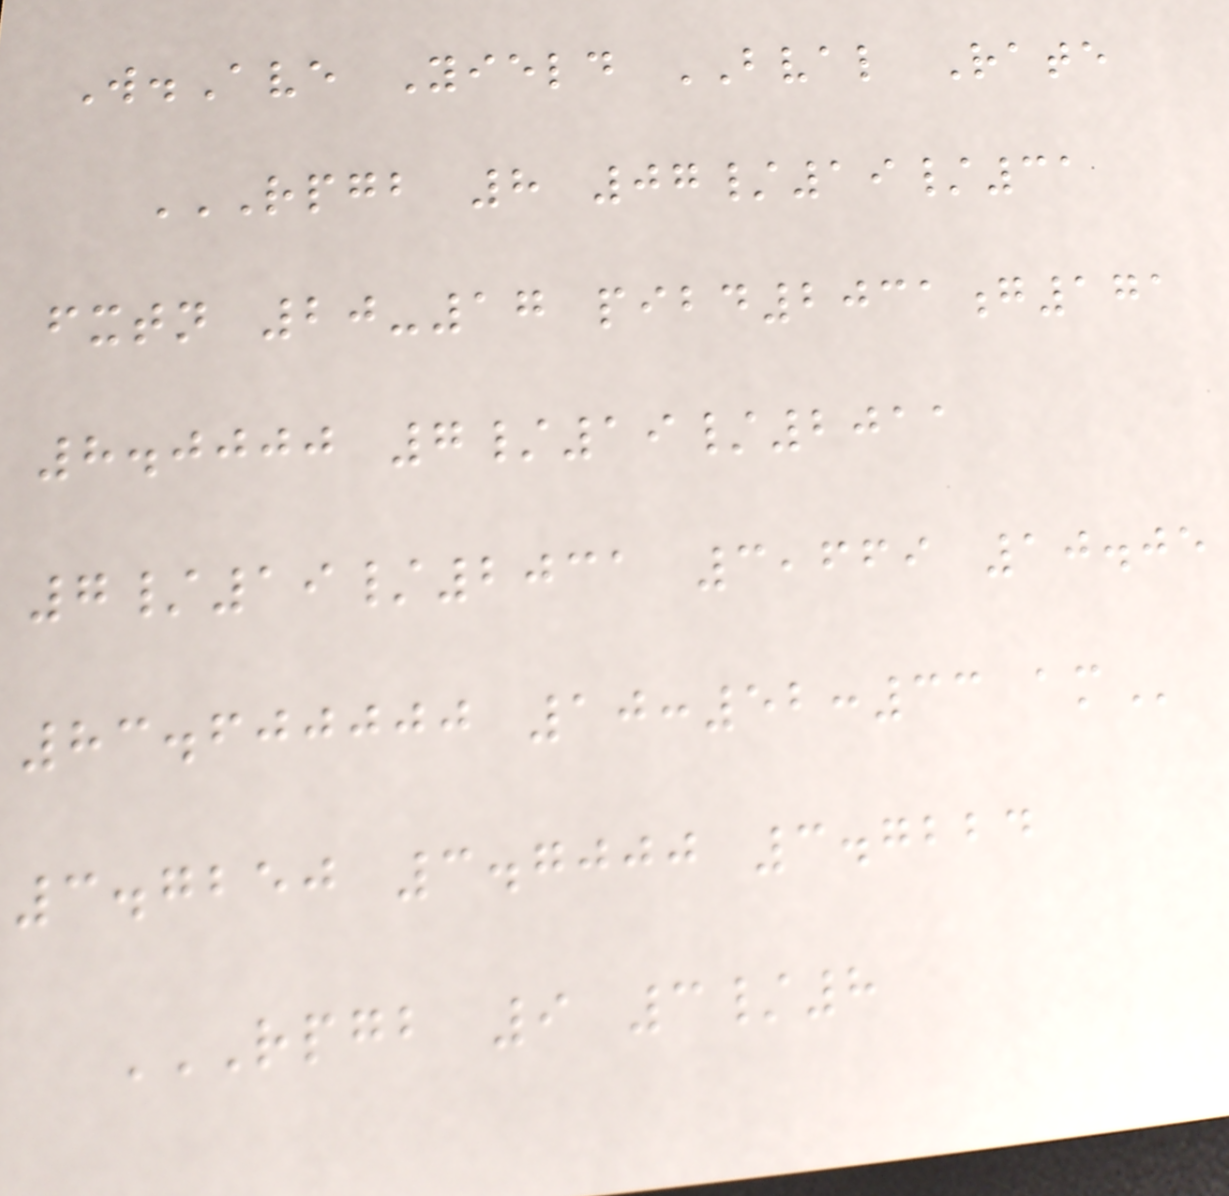W.Ave Yield BVAL Rate
RPGB 8 07/19/31
FXTN 20-17 PIBD2031G171
8.0000 7/19/2011
7/19/2031 3,669 10.05
83.600000 10:52:33 AM
3.7250 3.7000 3.7224
RPGB 9 3/8
